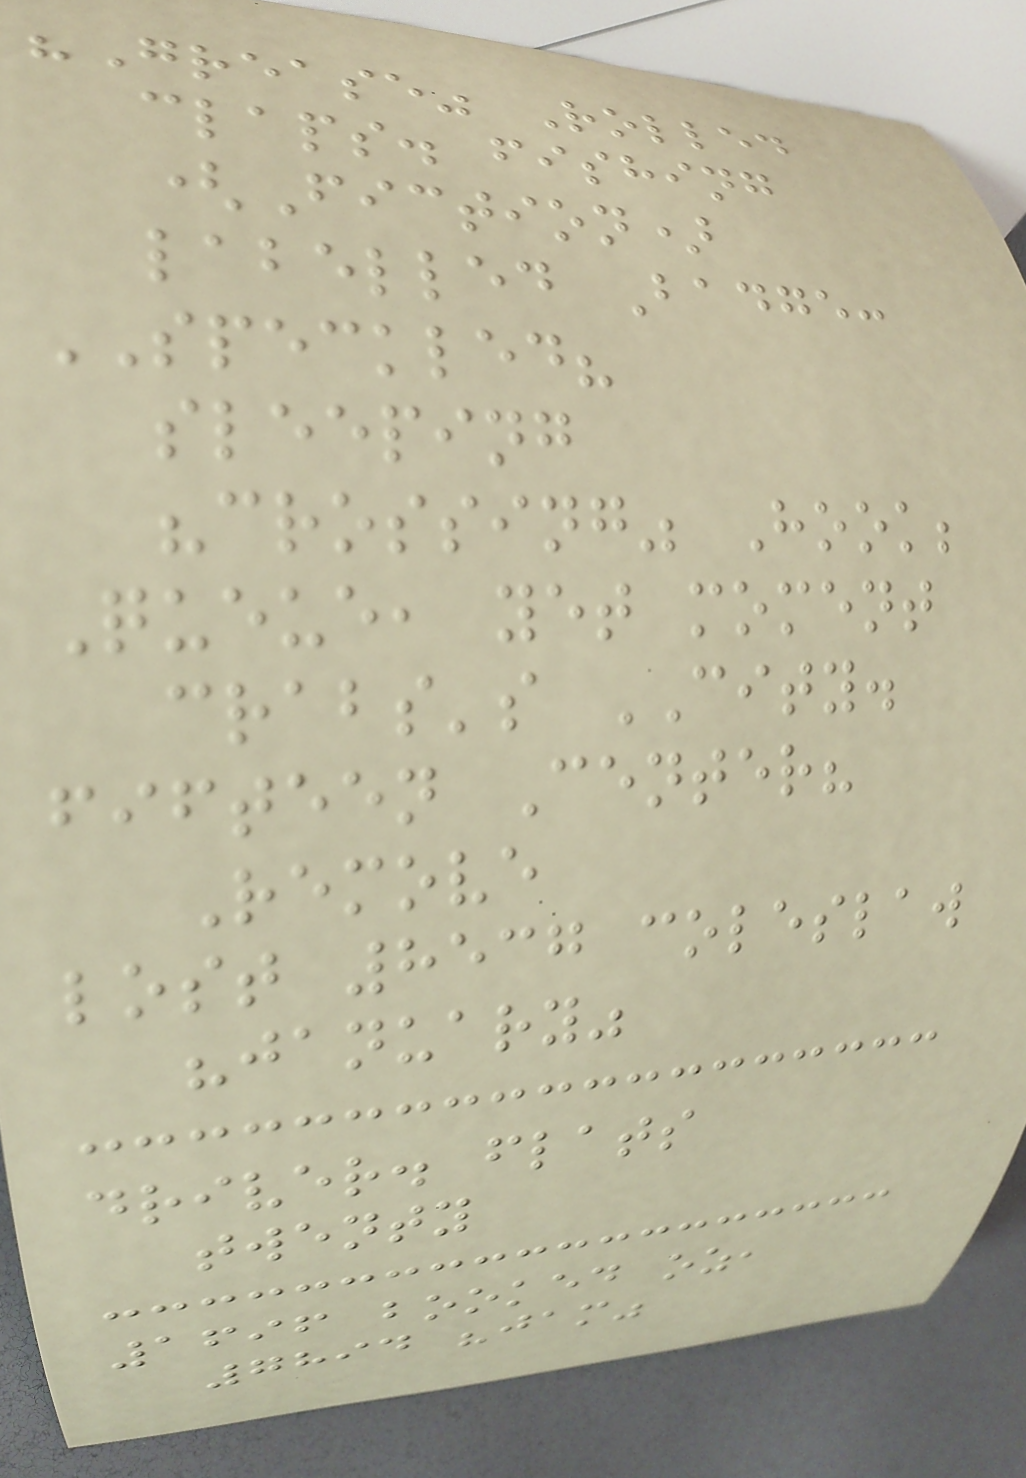"Grease" Rolled
claps. fishing
(Fiction)
labelled Badge:
SPECKLED?
sleeping
"crossing" Hook;
Queue, yet moment
crabs's CITY.
fifteen Center?
Remove
lost 8537 coleslaw
"january"
driver. flats
twenty
1696 booked oz,
7894 "jam"
